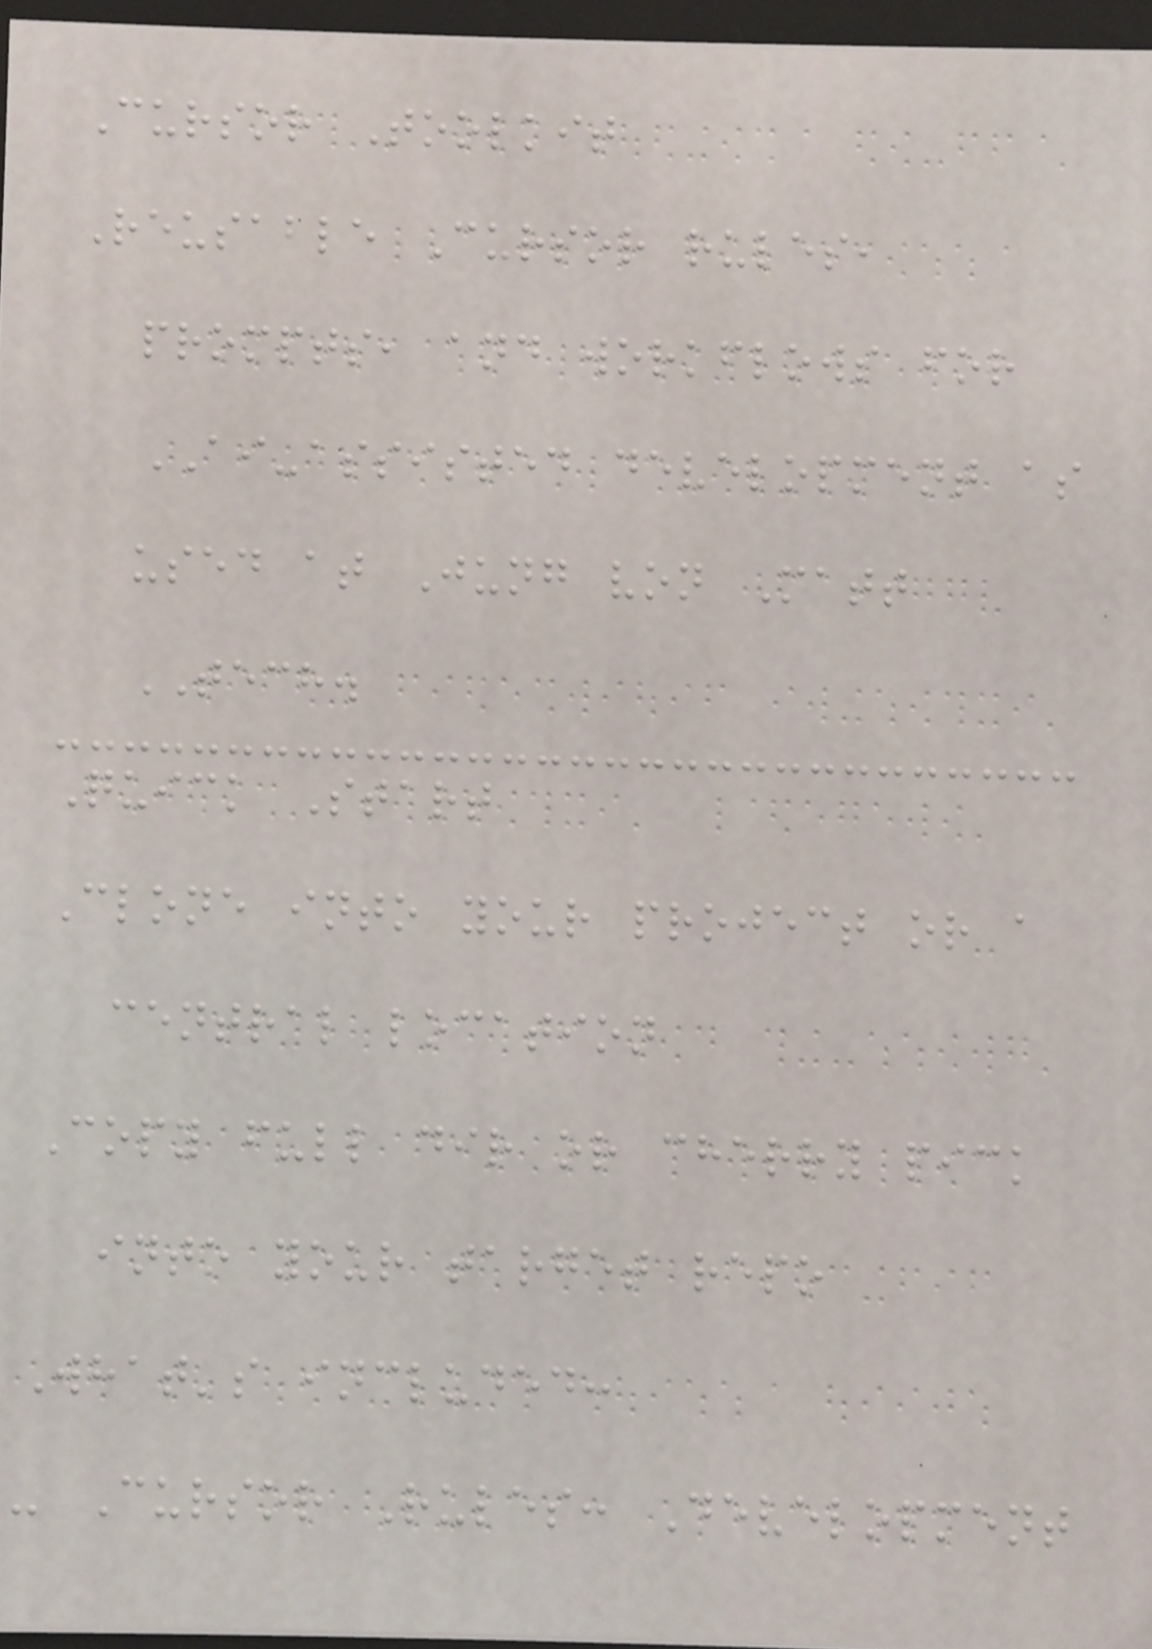Cursor Toolkit
Reusable Cursor rules,
prompts, and workflows for
AI-assisted development as
used at Jung von Matt
TECH.
Quick Start
Clone into your project or a
central location
Copy full dir or cherry pick
into your target repo
What's included:
- Cursor Rules: Development
